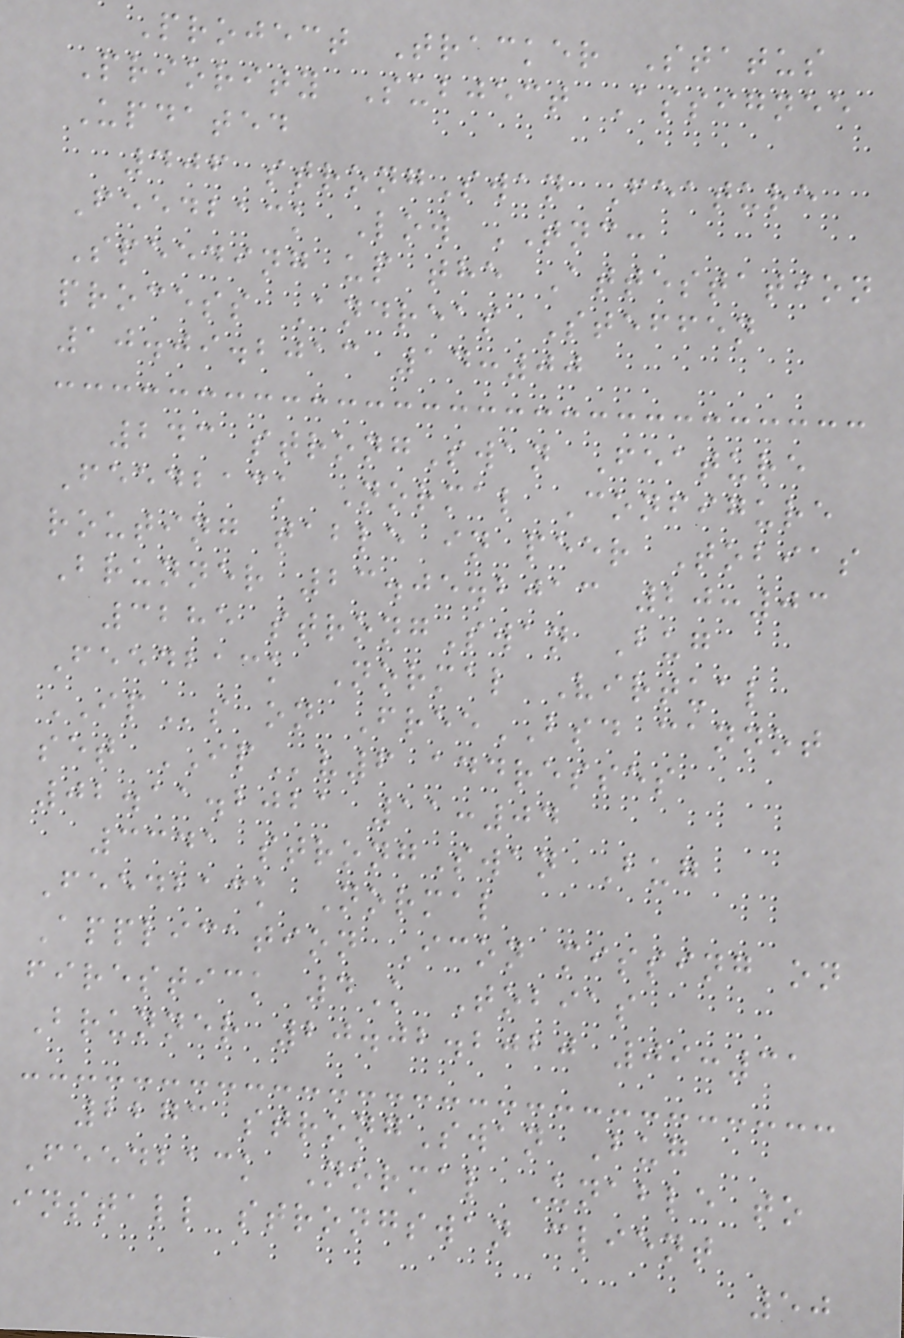Project Tracker Status
Priority Subject Assignee
Updated
406 strongSwan Feature
Feedback Low TNC:
Speeding up the Attestation
process Andreas Steffen
10.09.2013 14:00
243 strongSwan Feature
Feedback Normal Configure
routing table in peer Tobias
Brunner 23.05.2013 20:03
3285 strongSwan Bug
Feedback Normal Virtual
IPs on FreeBSD cannot
set IPv6 addresses
02.11.2021 11:04
3341 strongSwan Bug
Feedback Normal
Application Icon missing on
firestick 4K Tobias
Brunner 20.02.2020 09:31
2273 strongSwan Bug
Feedback Normal Unable to
install strongswan client
50
